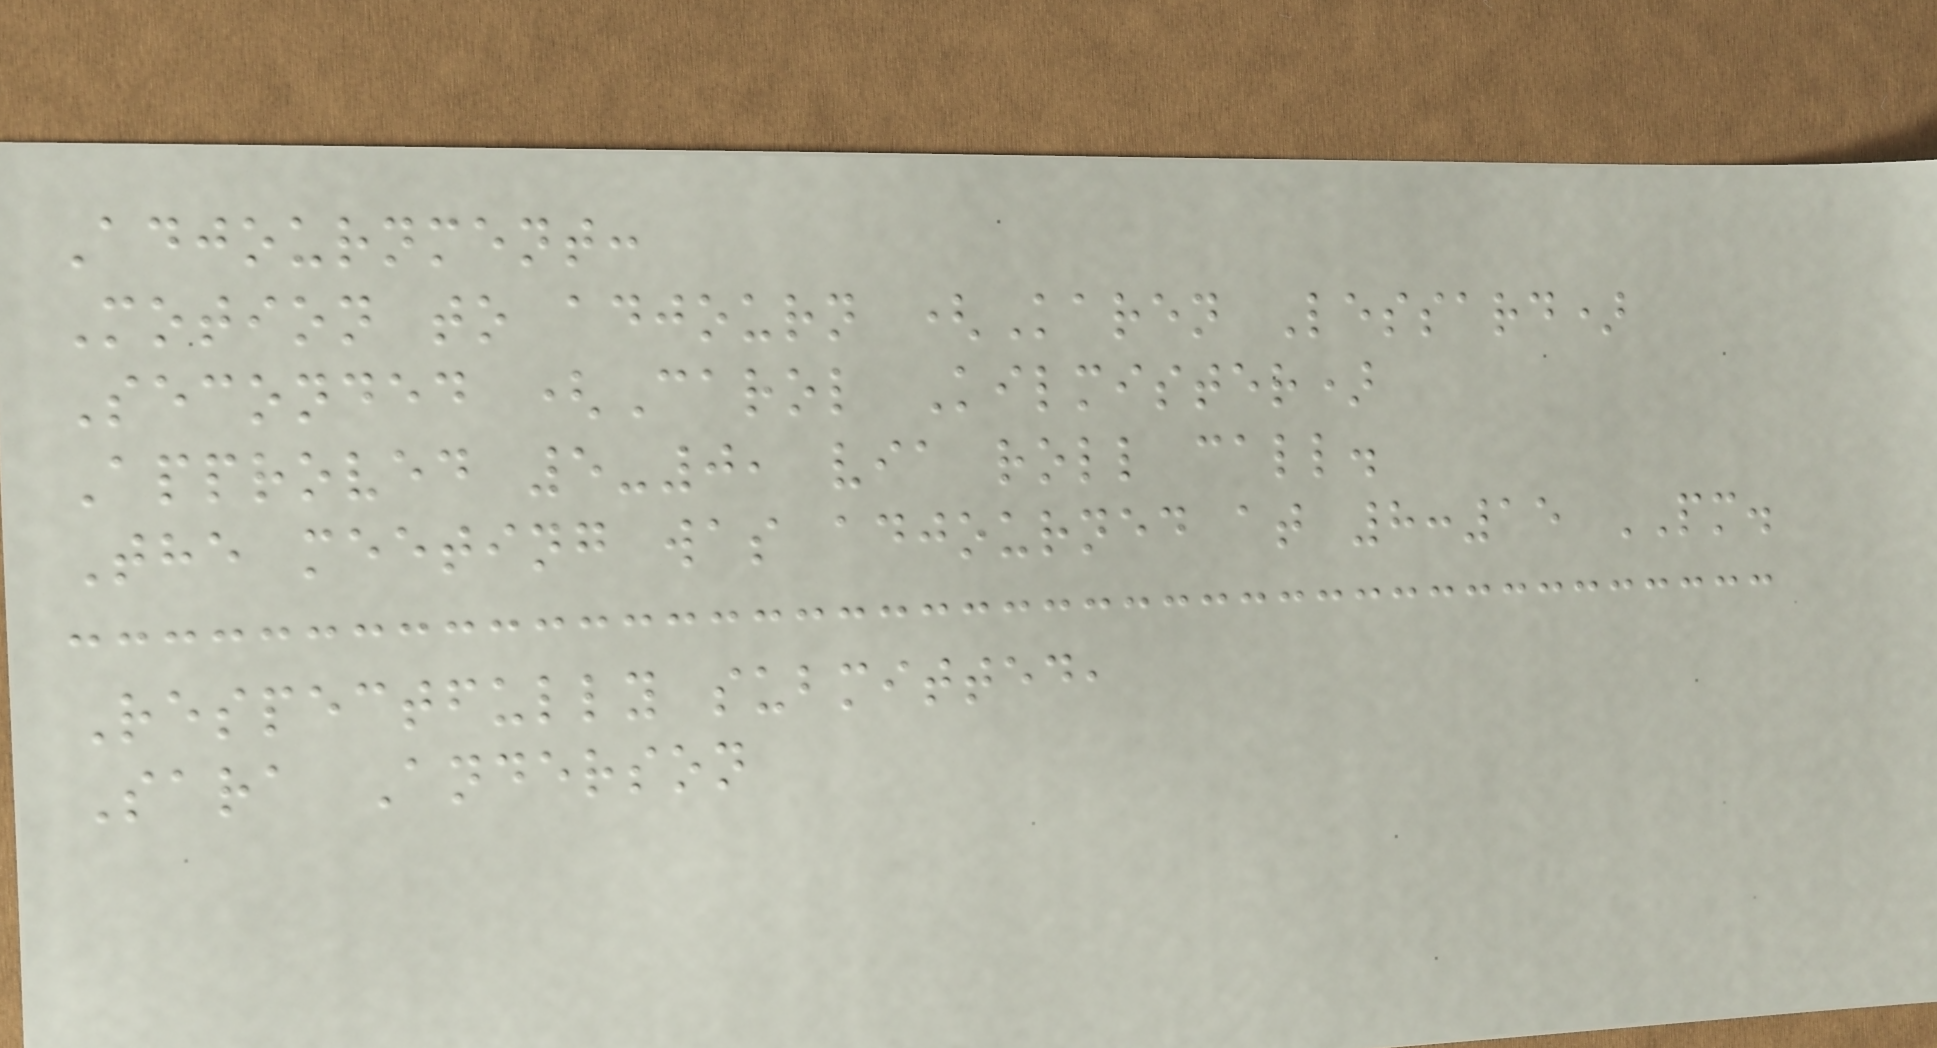Adjournment:
Motion to adjourn (Karen Lessard)
Seconded (Carol Kilmister)
Approved 5-0, via roll call.
The meeting was adjourned at 8:15 PM.
Respectfully submitted,
Sara Anderson
